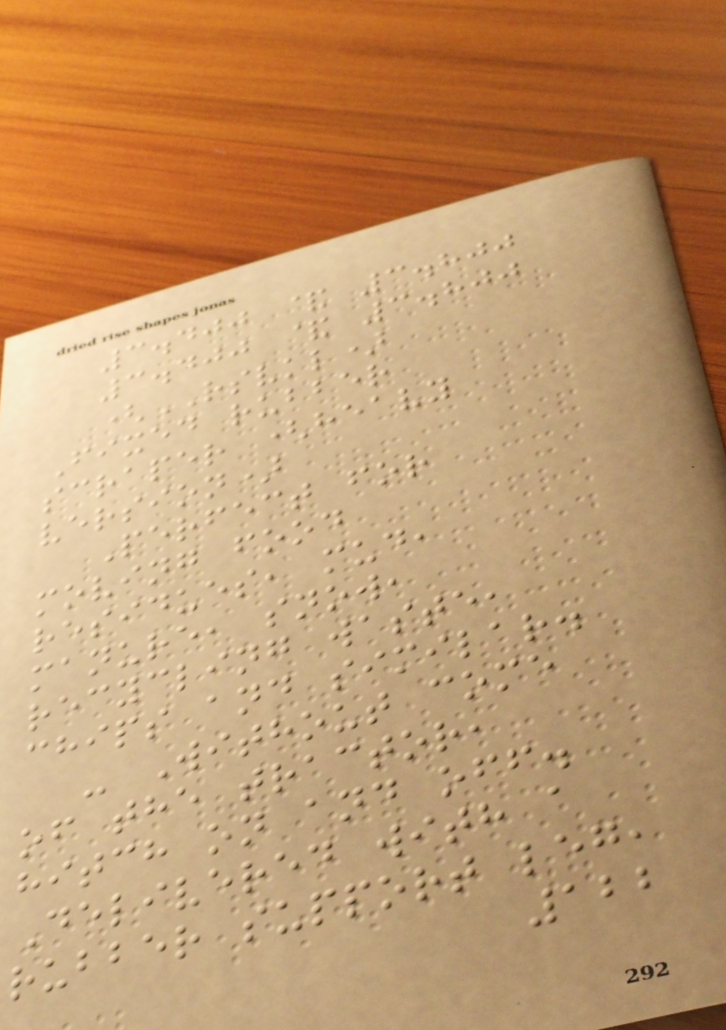3.400 & 3.800
3.400 & 3.800
(RSVKL)
Fixed rubber
scraper (heavy
version)
Perfect for
moving food
residues, mud,
manure, snow,
recycling waste,
chips and similar.
- Without come
of the tractor,
hitch on and off.
Delivered with a
rubber support leg,
122
